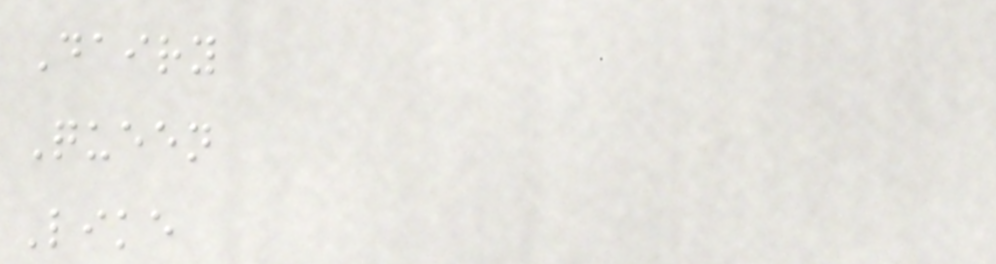Dairy
Queen
Like
